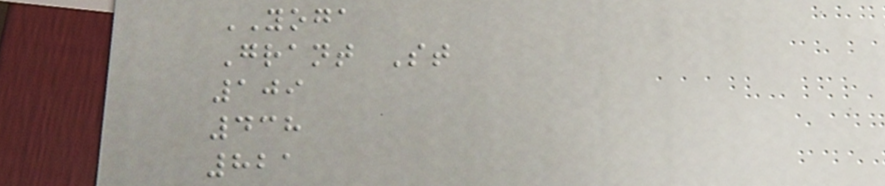YOGA
Grant St
109
438
821
